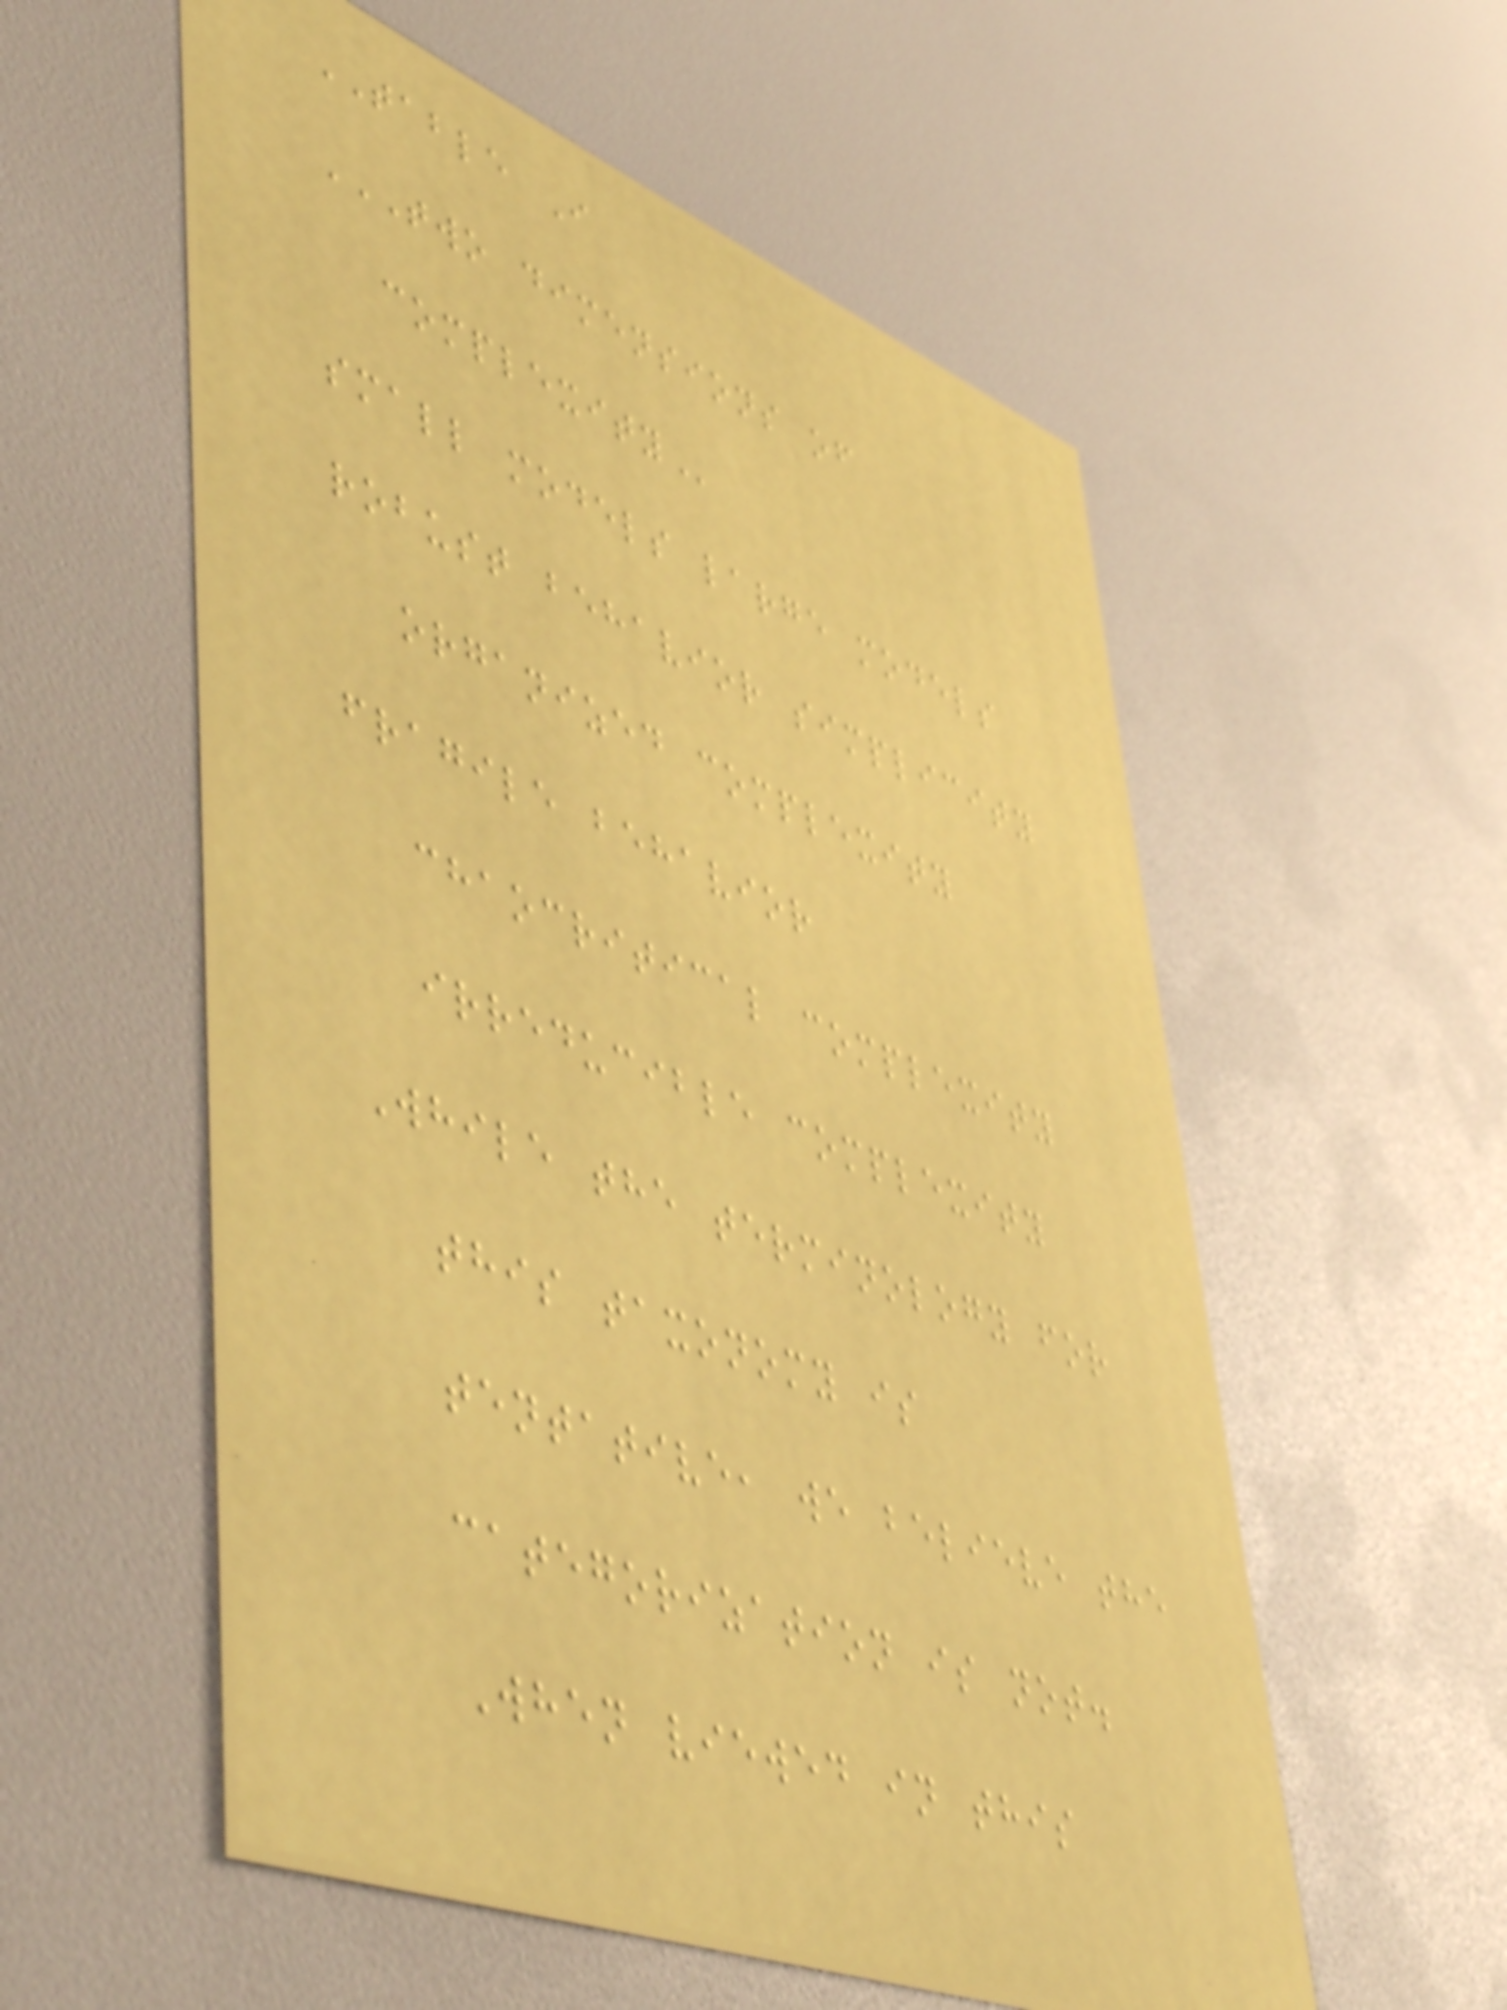TABLE I
TWO DIMENSIONS OF
COMPLEXITY
small models large models
robust behavior simplicity
organized complexity
fragile behavior
chaocritical complexity
irreducible complexity
While the terminology for
this taxonomy is
tentative, we believe the
categorization is not.
When viewed in this
